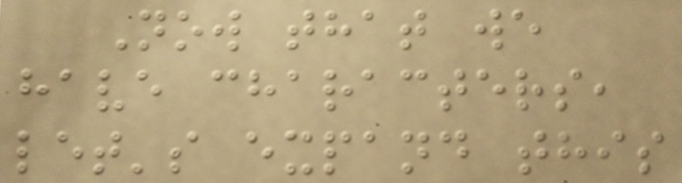Now that we
have characters,
let's expand this
